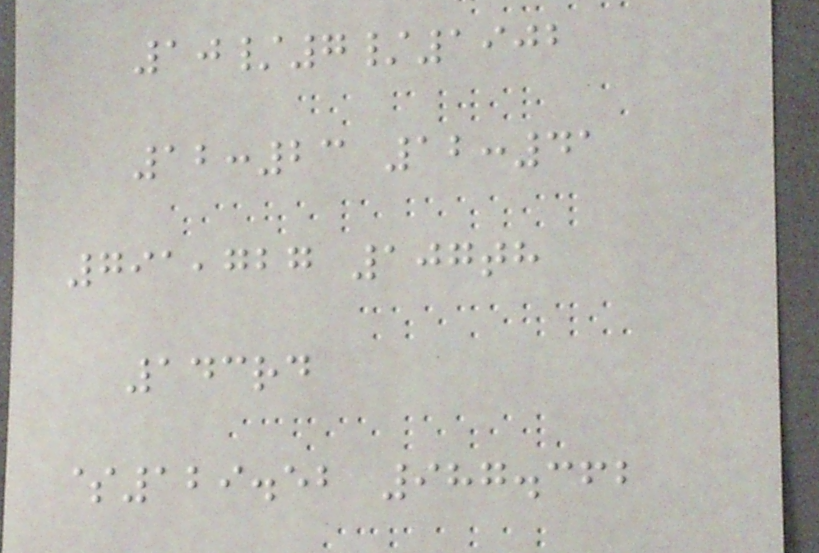10/7/1902
12:23 12:41
791,727 107th
143rd
$129.52 987.362
